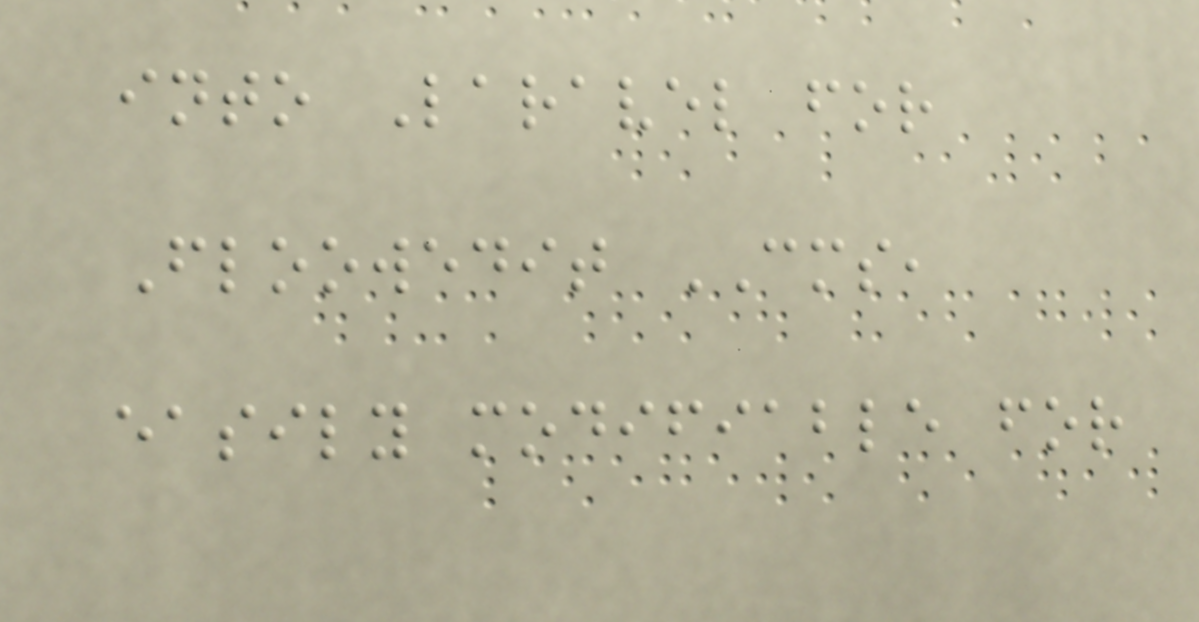into Laravel for
Floowedit CMS,
easily modifiable for
